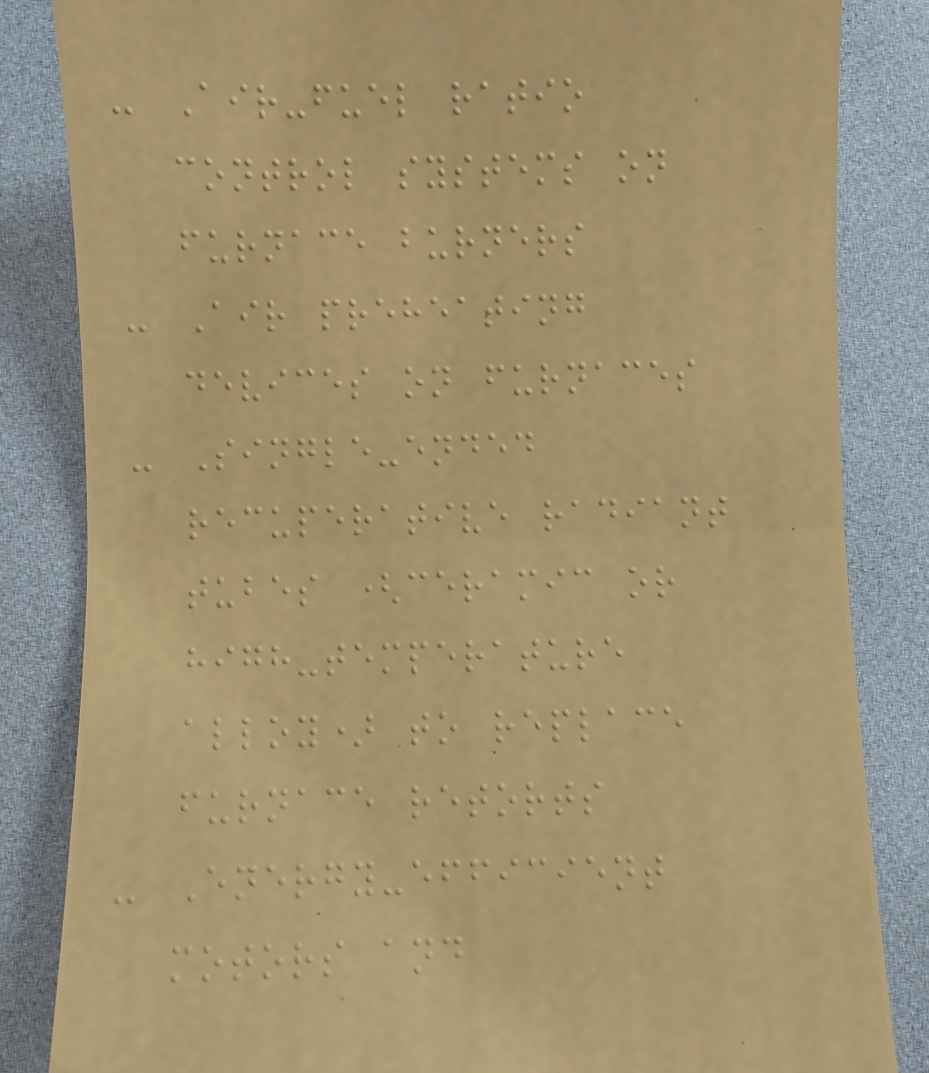- Air-fuel ratio
control systems on
furnace burners
- Air preheating
devices on furnaces
- Single-ended
recuperative radiant
tubes (ceramic or
high-temperature
alloy) to replace
furnace retorts
- Energy-efficient
motors and
